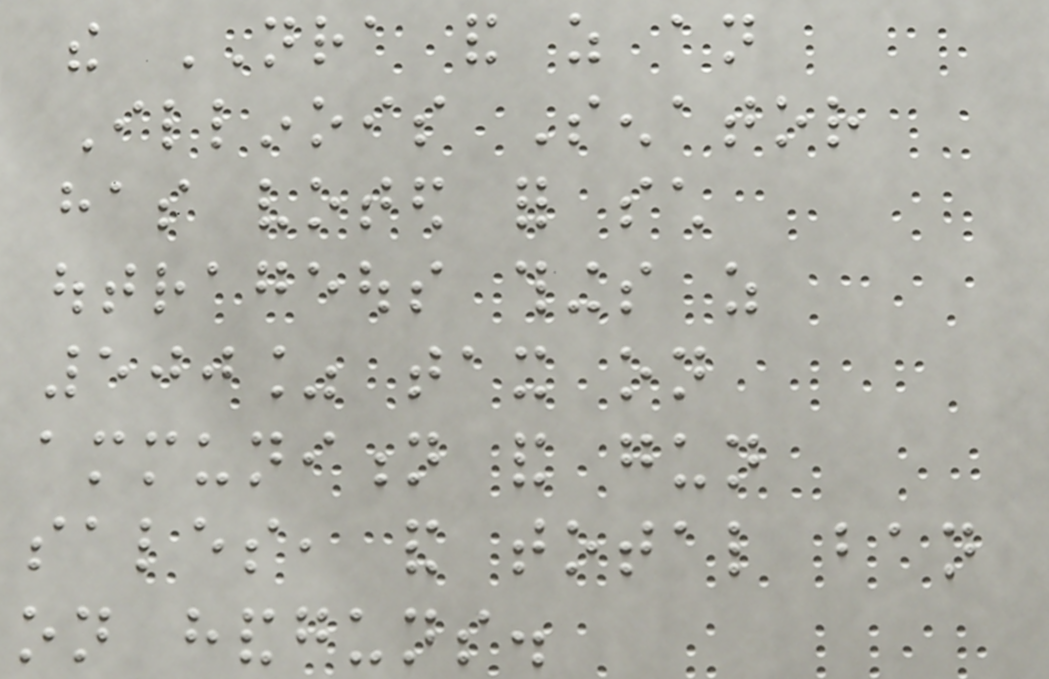the NRA and as an
Illinois Senator
has voted for such
outrageous things as
500% tax on
ammunition and gun
sales, and total ban
on handguns.
